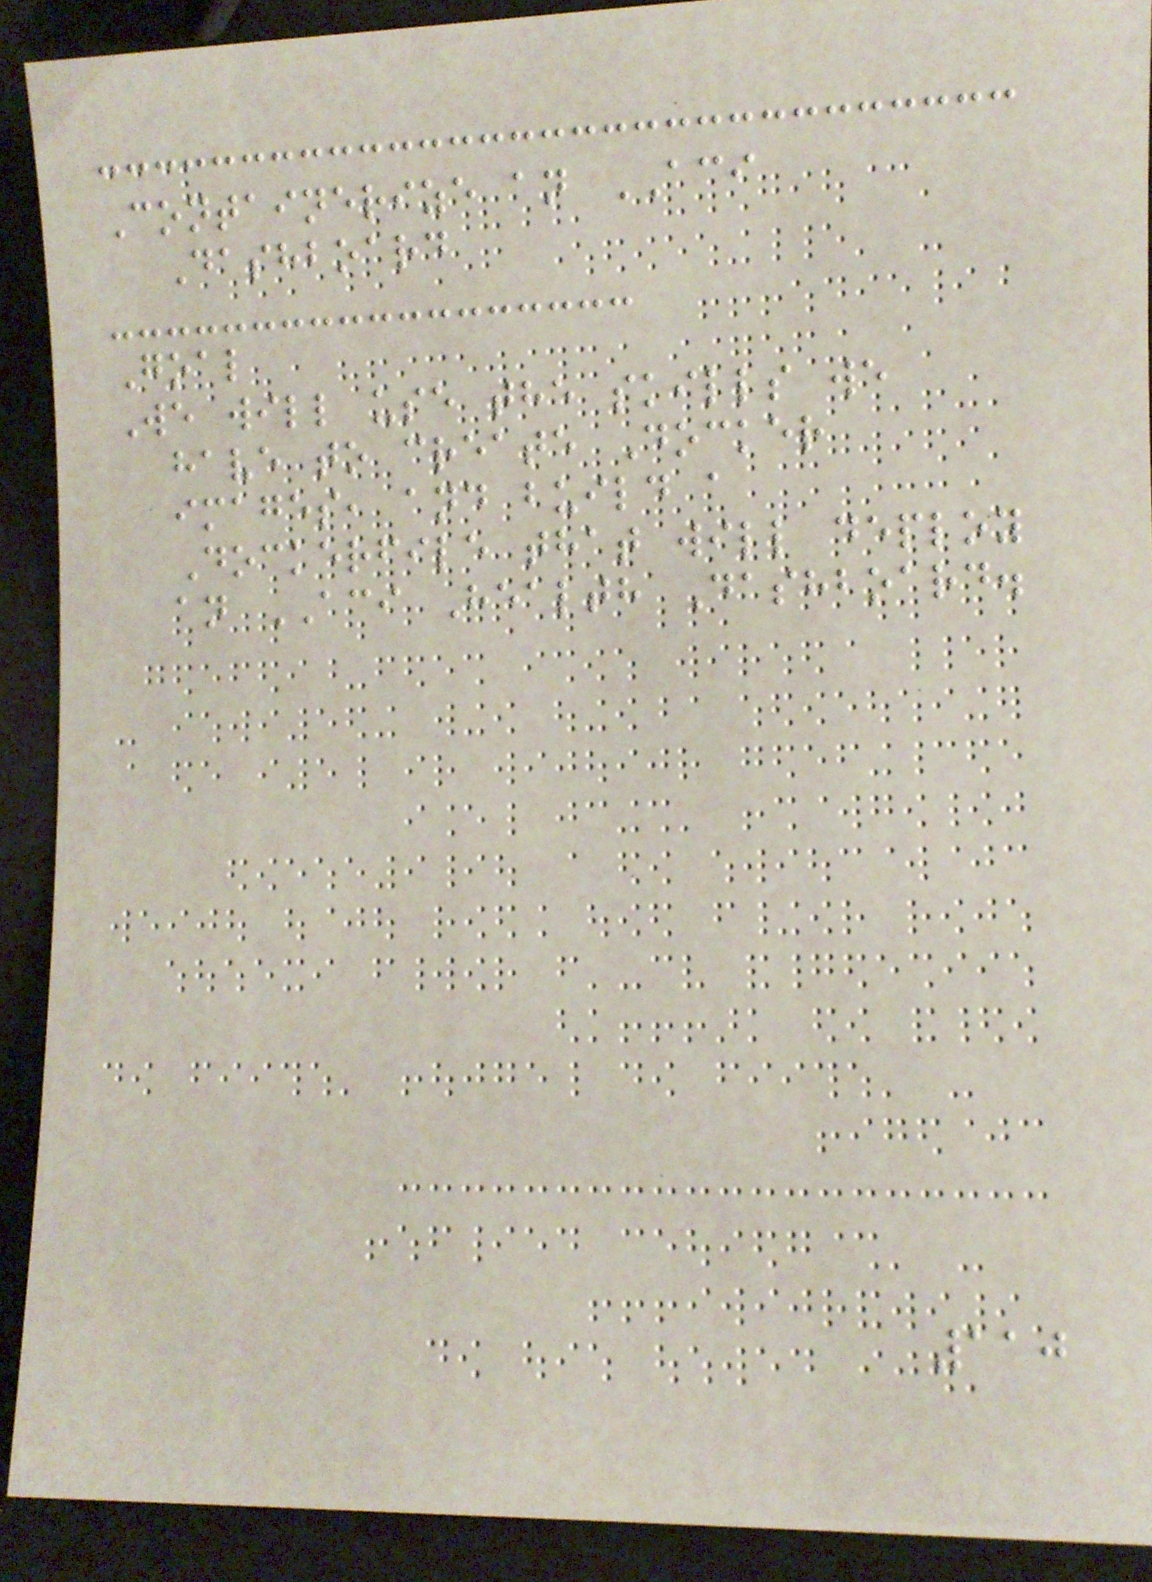Containerize an ACI
Dashboard
Goal
We will use the skills we
have to create Docker
images, and build a
Dockerfile that will deploy
an ACI Health Dashboard.
110
